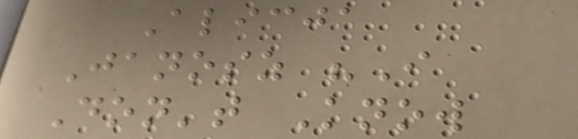Alicja
Janosz "I
Don't Know
